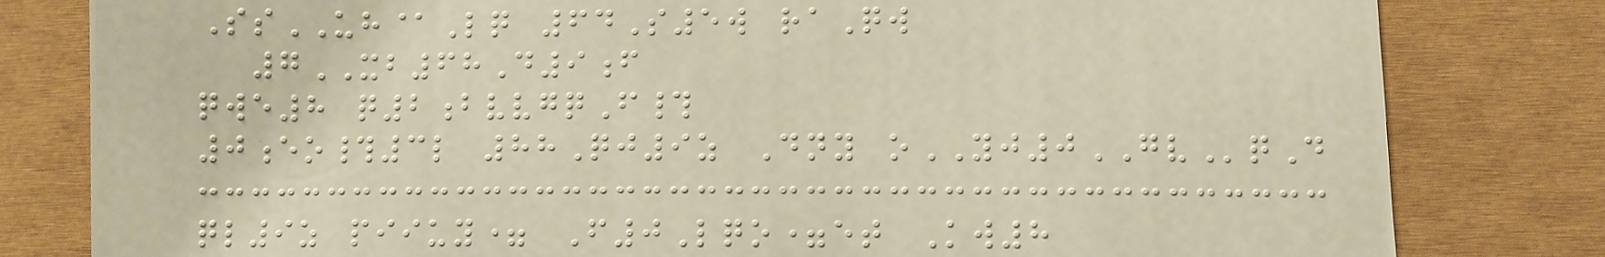SsUH@Lq 64S5w raQw
7XB68D9f
qwe8 q2bvvgqF#
0eo#3l 88Qj9z Dny oYJ0GVqD
ql9z piiuy= F0Lqo=et Kw8
